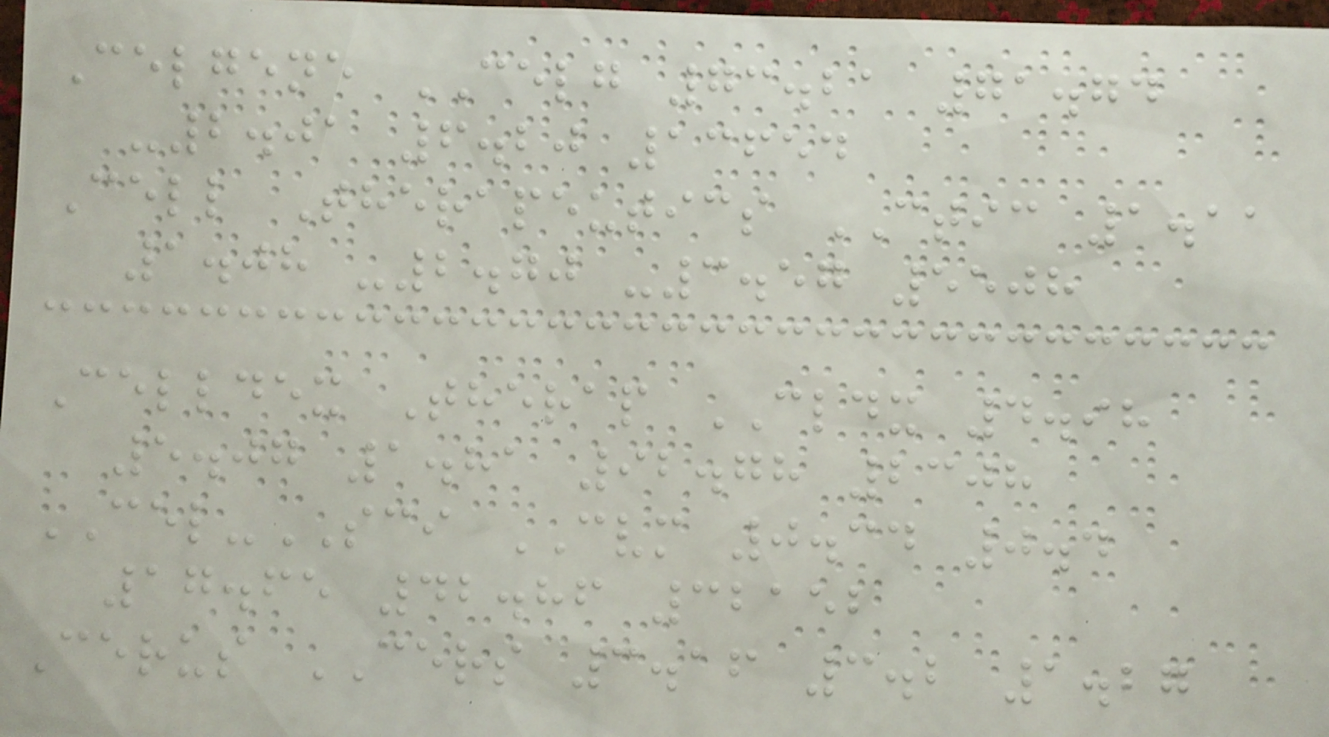Celgene CELG 73.21 71.74
-2.01 6.20 13654
Cell Therapeutics CTIC 1.11
1.08 -2.70 -3.57 5508
Celldex Therap CLDX 4.98
5.07 1.81 92.78 2308
CEL-SCI CVM 0.34 0.4
17.65 42.86 32152
Cerus CERS 3.16 3.2 1.27
